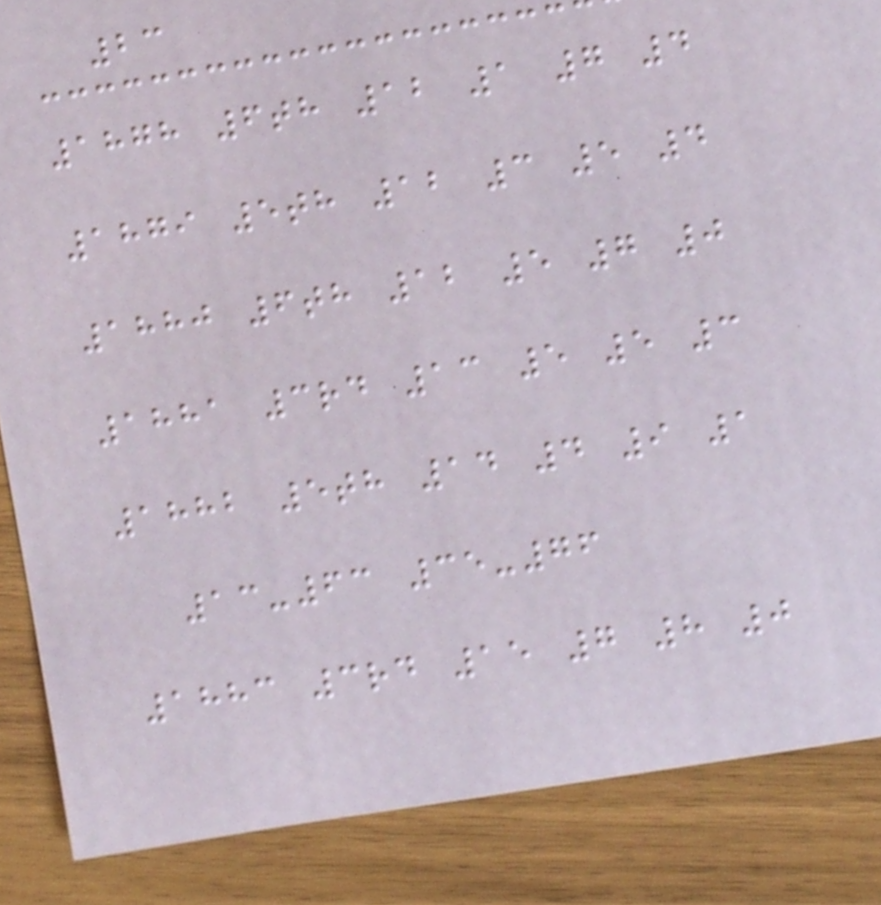23
1878 6th 12 1 7 4
1879 5th 12 3 5 4
1880 6th 12 5 7 0
1881 3rd 13 5 5 3
1882 5th 14 4 9 1
13-63 35-76
1883 3rd 15 7 8 0
